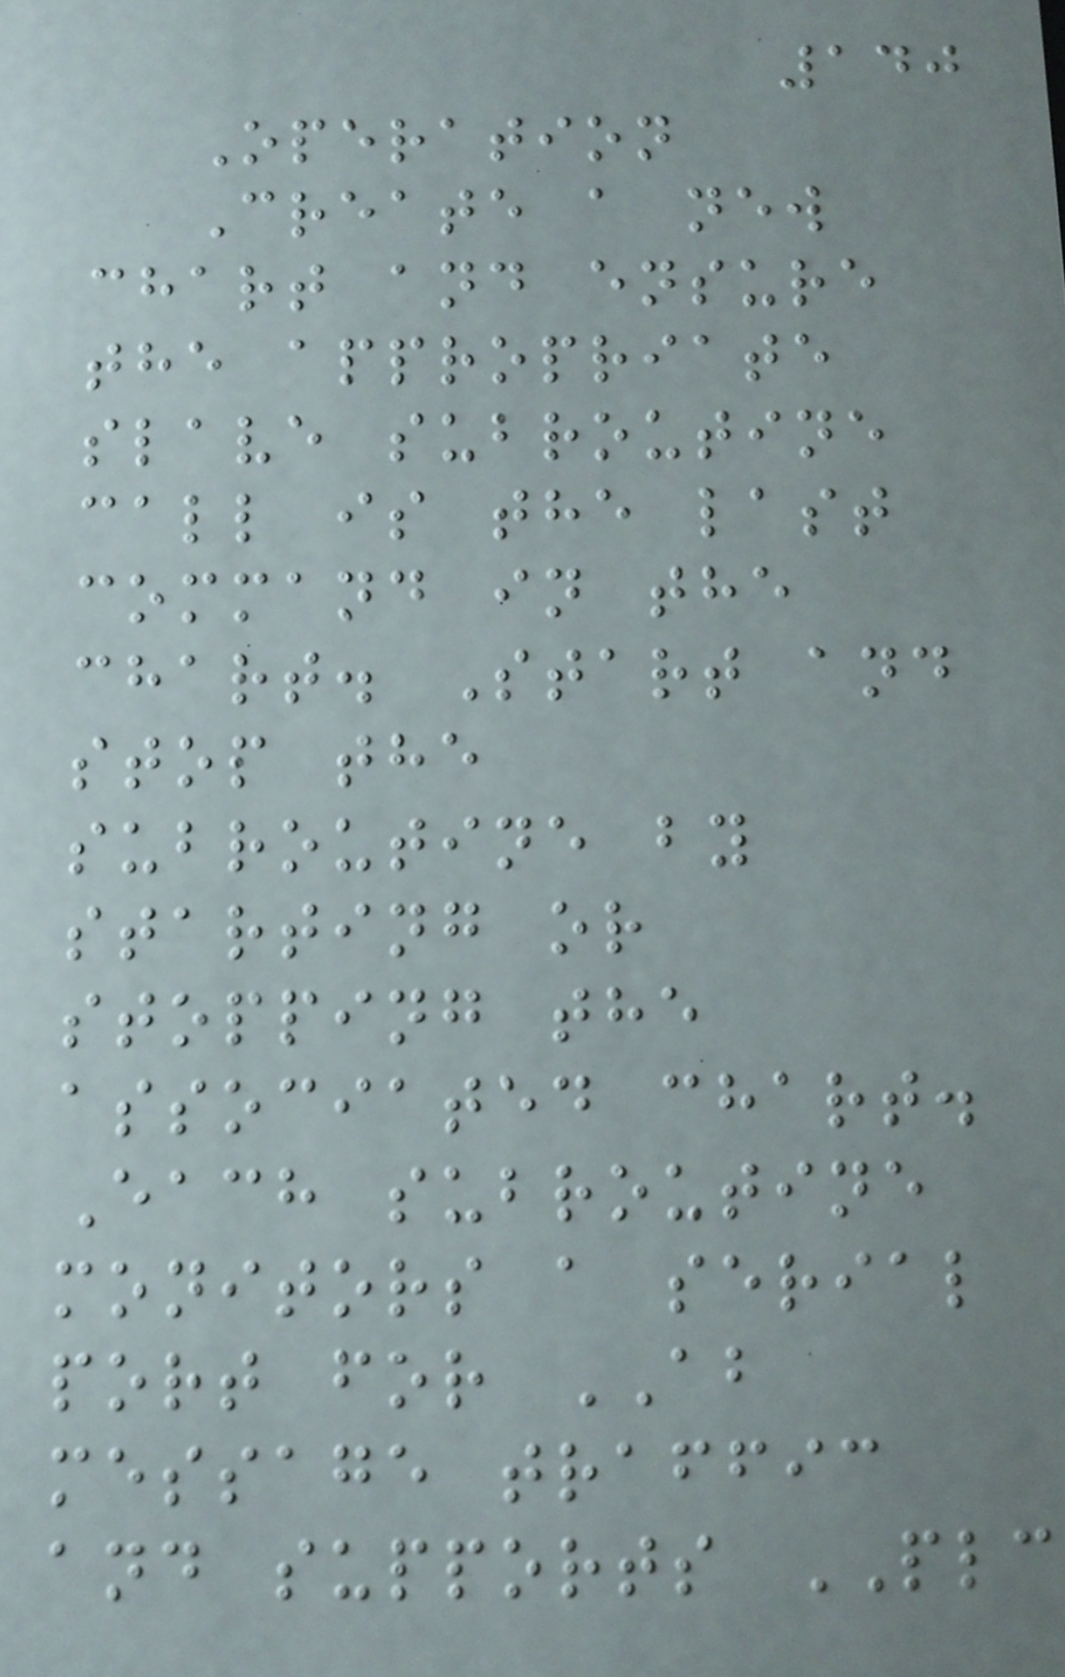140
Operation
Create a new
chart and ensure
the appropriate
slave subroutine
call is the last
command in the
chart. Start and
stop the
subroutine by
starting or
stopping the
associated chart.
Each subroutine
monitors a serial
port for AB
message traffic
and supports PLC
